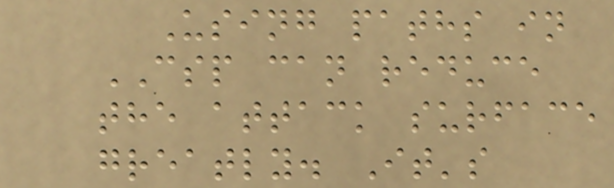Using paths in
CSP can reduce
the attack surface
greatly. It's
